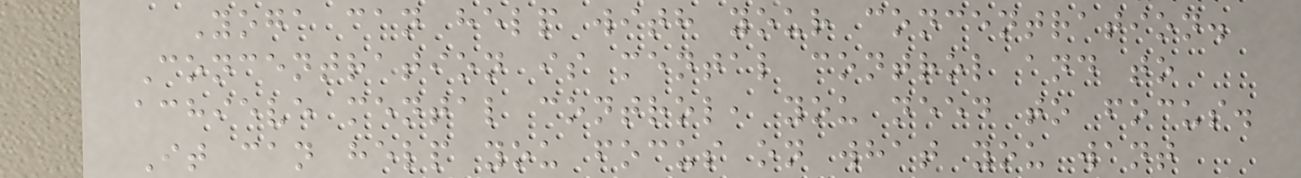Yoga can help with your concentration.
Concentration is mental control and to
achieve mental control, you need to focus.
It can help you focus on what you want
